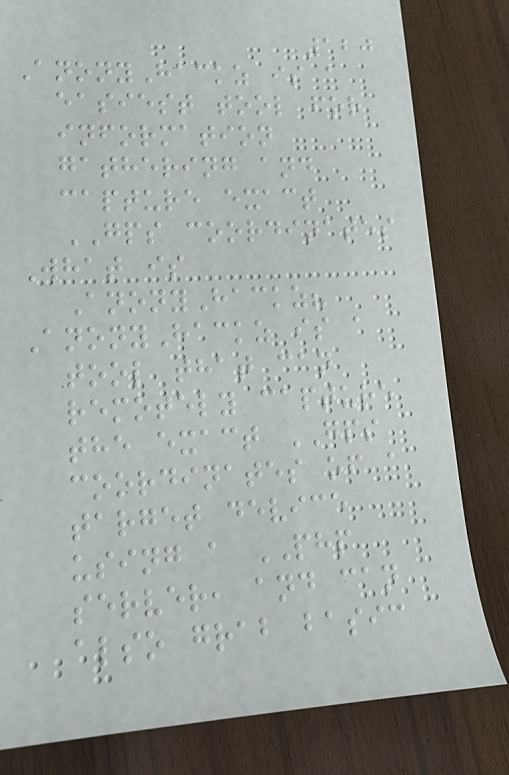120
AnonyHackz is a
easiest tool for
information
gathering and
capture exact
GPS coordinates
What is
AnonyHackz?
AnonyHackz is a
tool that can
remotely capture
the exact GPS
coordinates of a
target device
using a PHP
server, and can
also grab basic
